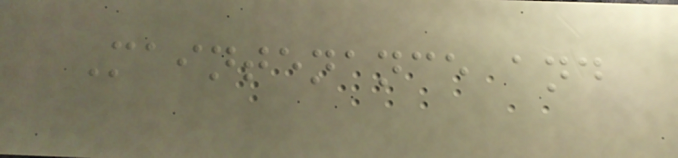Maintenance and
